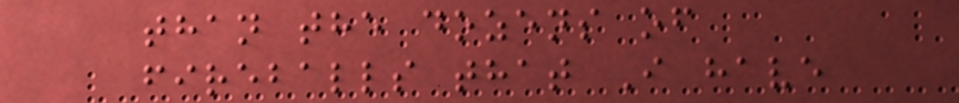than the dozens of
fireballs that I have
